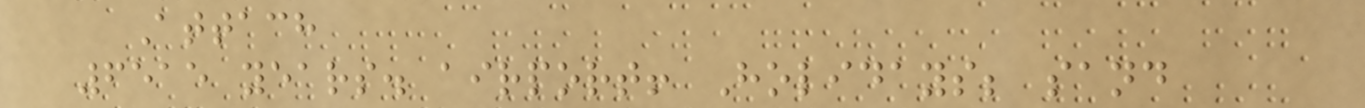Attach
6515 years. airport! Holidays; sand
